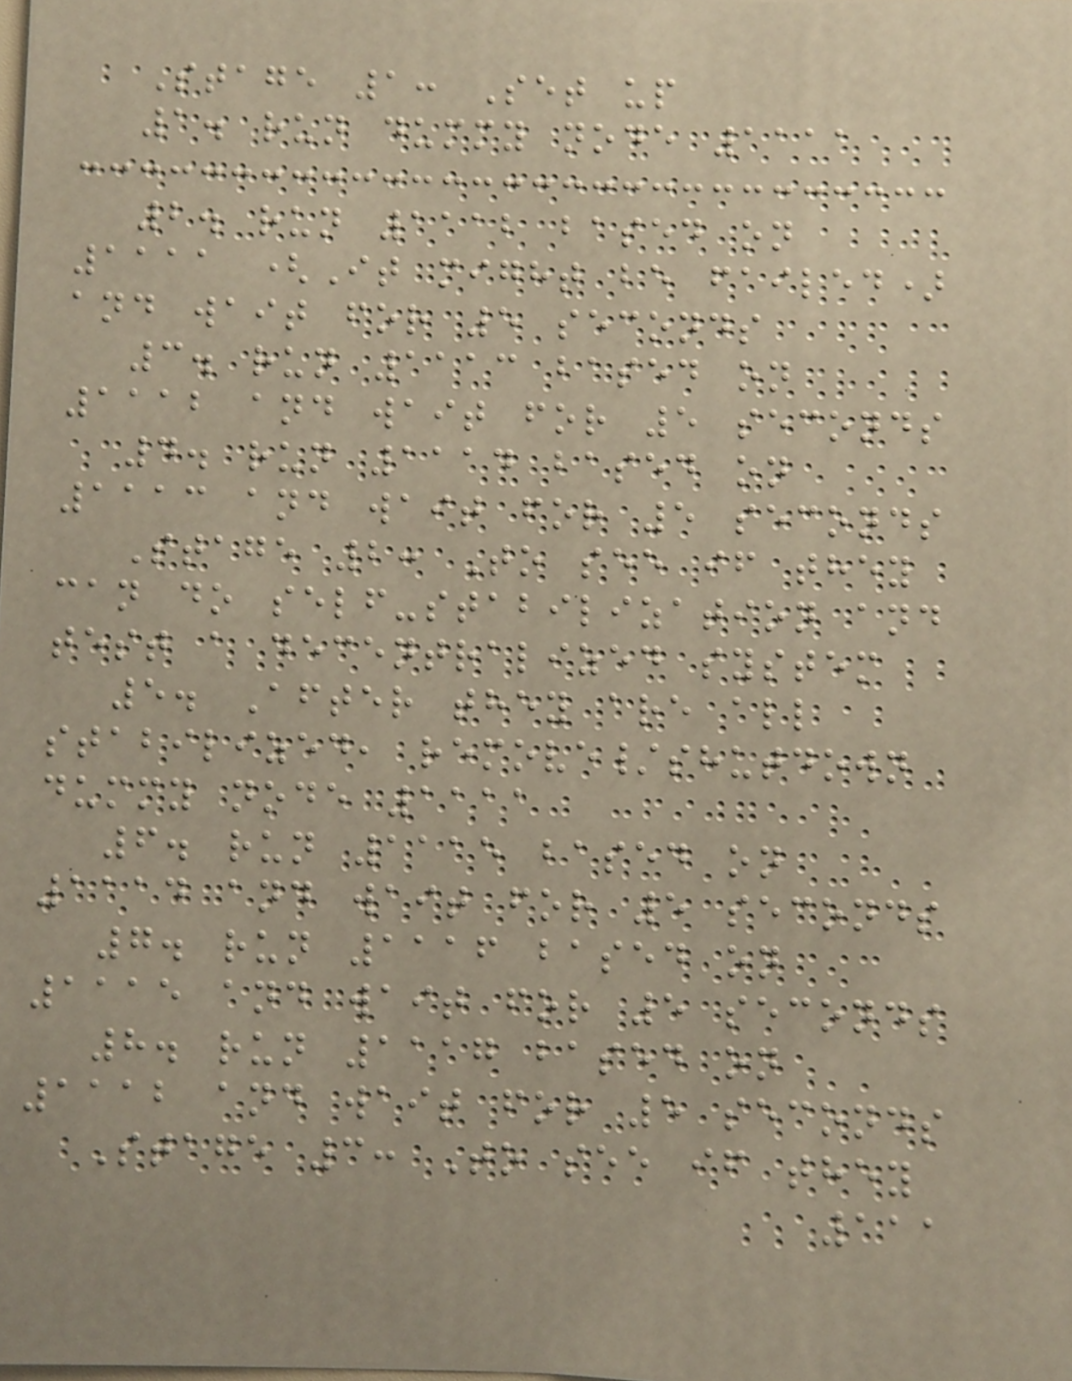Stage 1: Set up
1. run dummy node 1111
2. run 1112 based on
1111 (It might be failed)
and wait for 5 seconds
3. run 1113 based on
1112 and wait for 5 seconds
4. run 1114 based on
1113 and wait for 5 seconds
Stage 2: To see if they
can do self-stabilization and
test a decentralized system
5. After they are all
stabilized, remove/shutdown
dummy node 1111
6. run 1115 based on
1114 and wait for 5 seconds
7. run 1116 based on
1115 and wait for 5 seconds
8. run 1117 based on
1112 and wait for 5 seconds
Stage 3: To see if they
111
